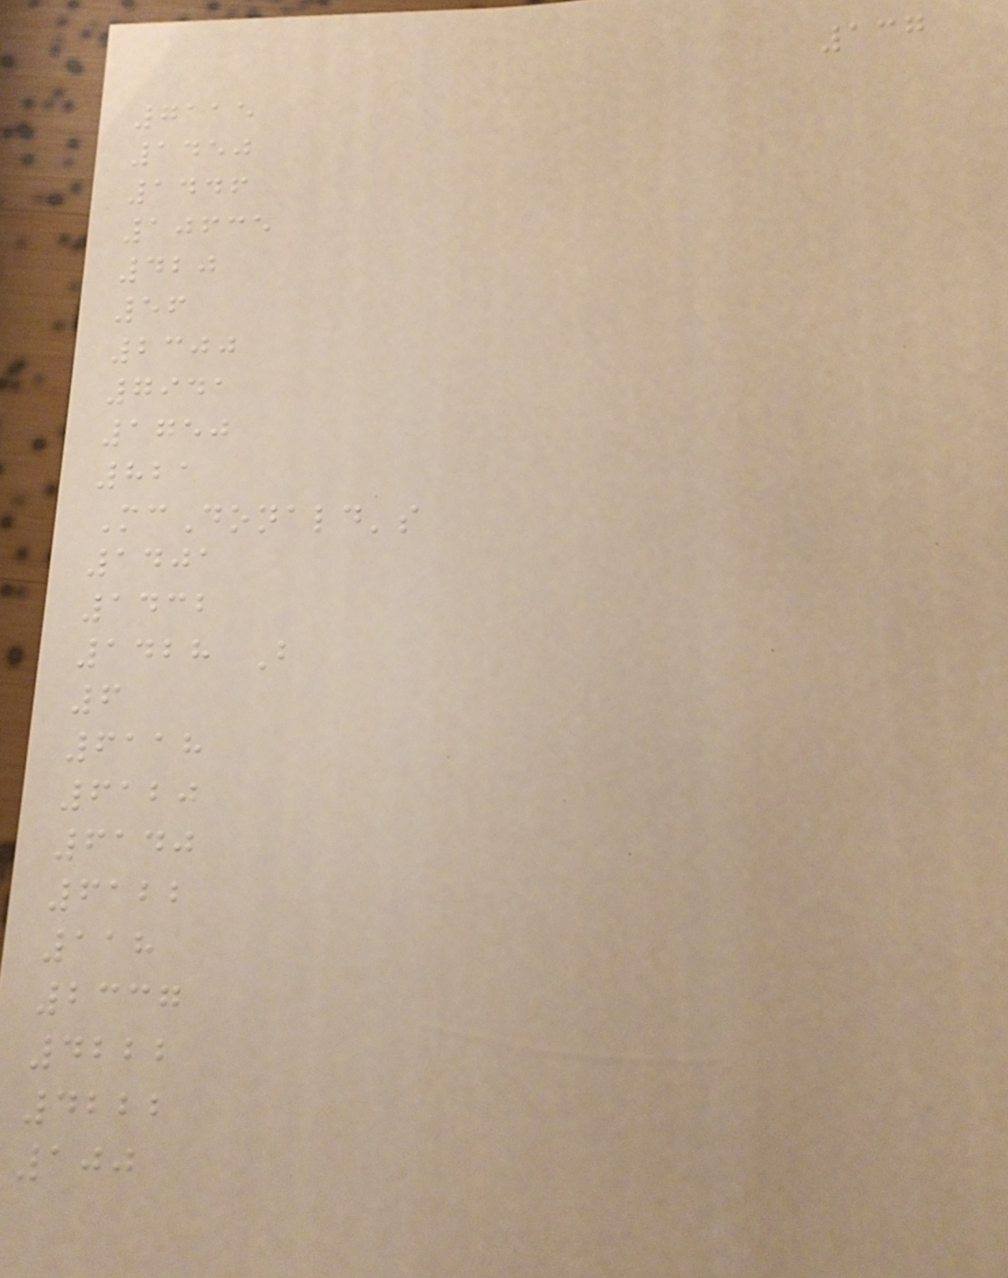137
7115
1450
1446
10635
420
56
2300
7941
1750
821
McDonald's
1401
1432
1428 B
6
6118
6120
6140
6122
118
2337
4222
4222
100
